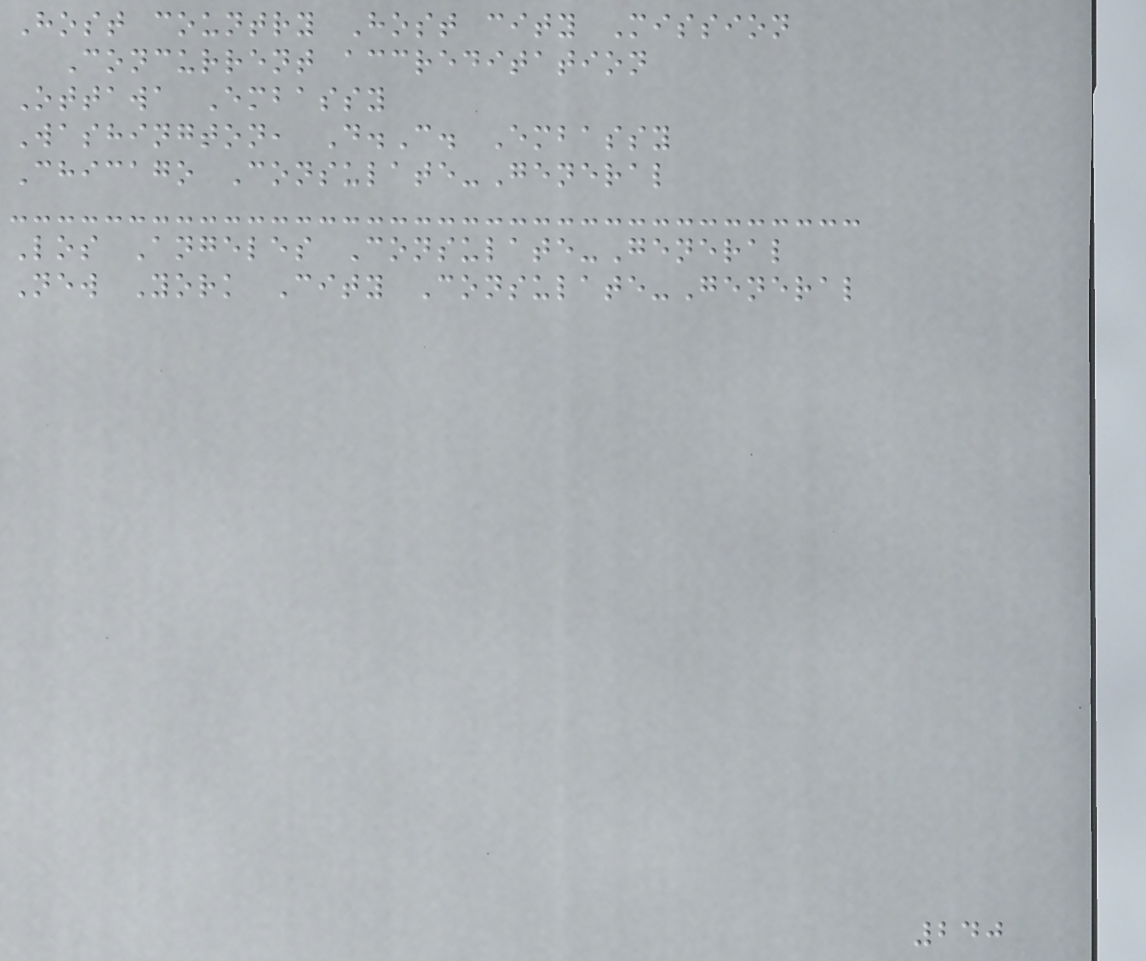Host country Host city Mission
Concurrent accreditation
Ottawa Embassy
Washington, D.C. Embassy
Chicago Consulate-General
Los Angeles Consulate-General
New York City Consulate-General
240
